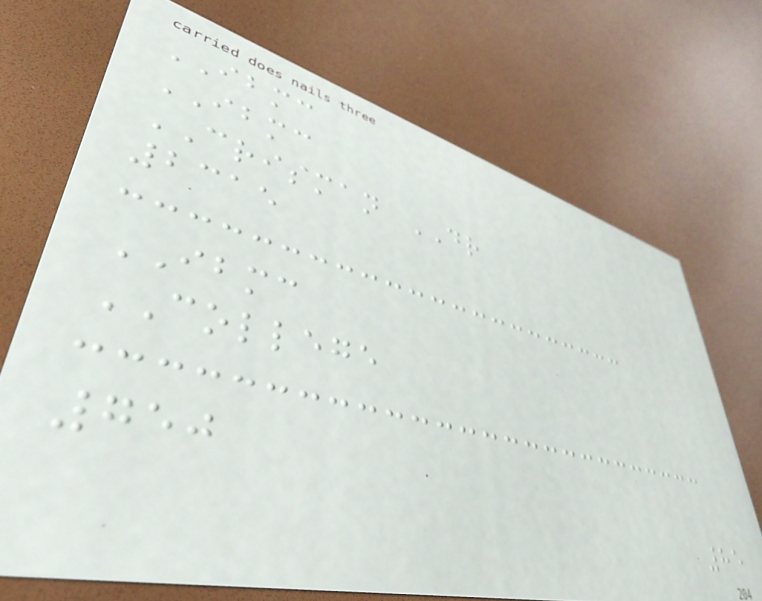IBMC
IBMC
CRISMAN DR
2315
IBMC
COLLEGE
750
85
